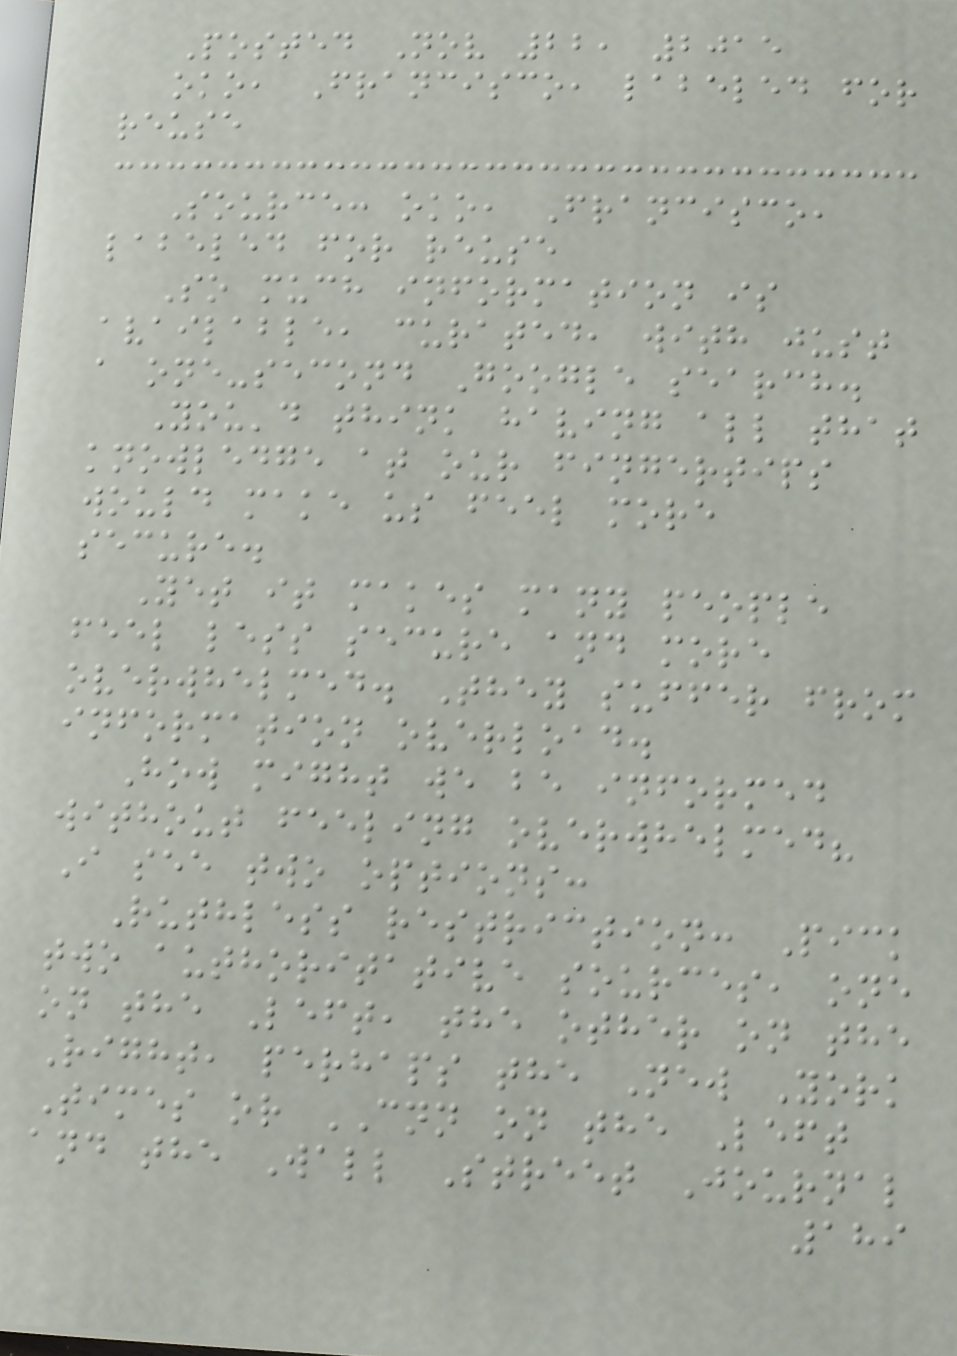Posted Nov 22, 2015
oko, Francisco, labeled for
reuse
Source: oko, Francisco,
labeled for reuse
So much information is
available, curated, with just
a one-second Google search.
You'd think having all that
knowledge at our fingertips
would make us feel more
secure.
Yet it makes many people
feel less secure and more
overwhelmed. They suffer from
information overload.
How might we be informed
without feeling overwhelmed?
I see two options:
Ruthless restriction: Pick
two authoritative sources, one
on the Left, the other on the
Right, perhaps the New York
Times or CNN on the Left
and the Wall Street Journal
189
